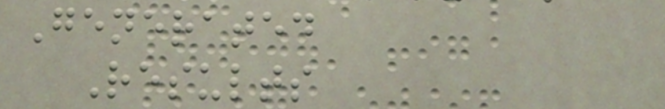Generated
Results
